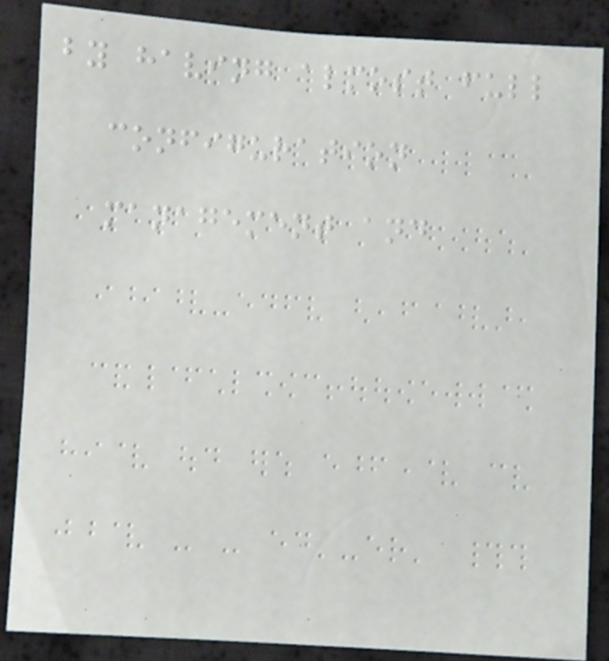by having almost full
configuration
management and
